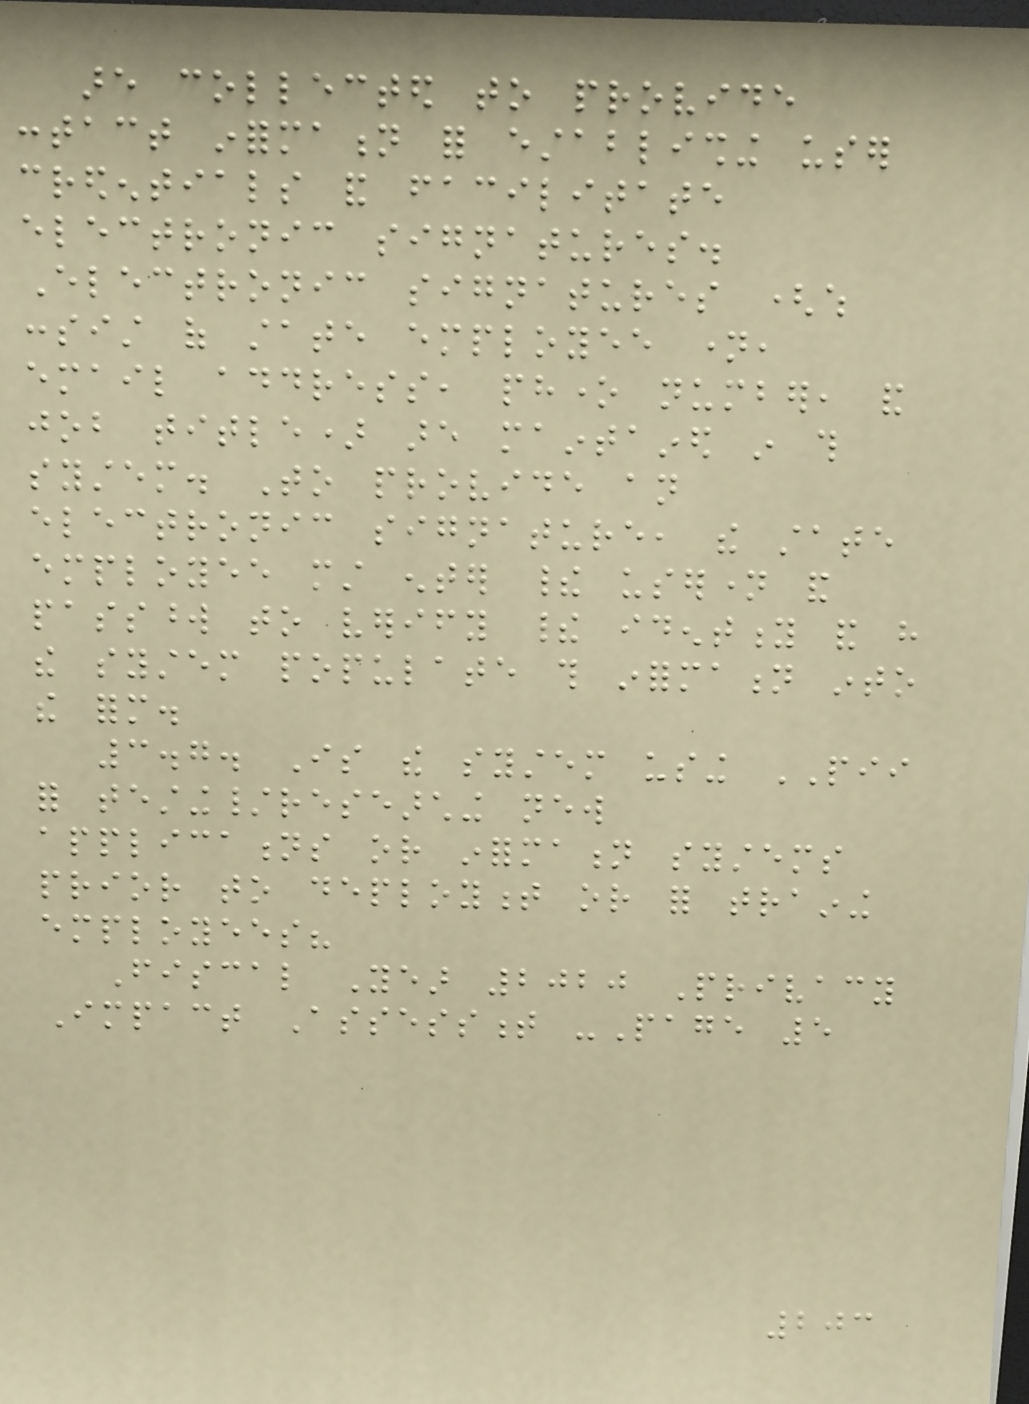are collected to provide
contact information for establishing user
credentials and facilitate
electronic signatures.
Electronic signatures (which
consist of state employee name,
email address, phone number, and
job title) are maintained in this
system. To provide an
electronic signature, the state
employee must enter their username and
password to verify their identity and have
the system populate this information into
the form.
3.7. Is the system using PII
for testing/researching new
applications or information systems
prior to deployment or for training
employees?
Fiscal Year 2020 Privacy
Impact Assessment -Page 5
203
